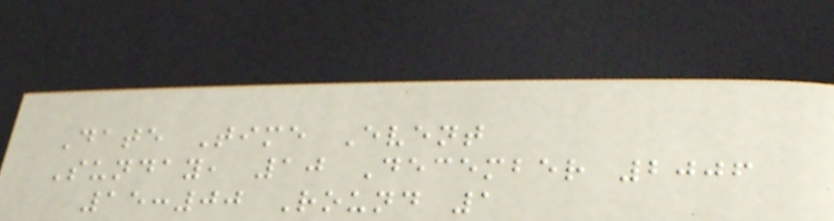Date Time Event
Sunday, 10 December 2006
15:00 Round 1
